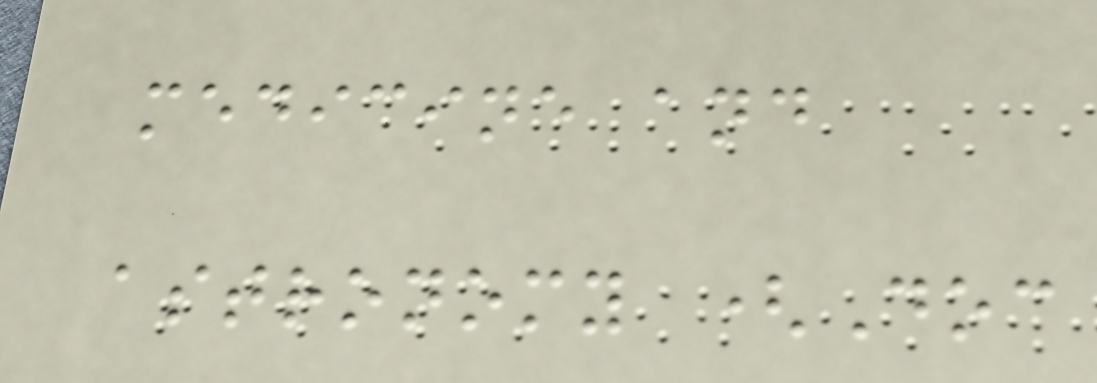medicine and
astronomy (Doc
